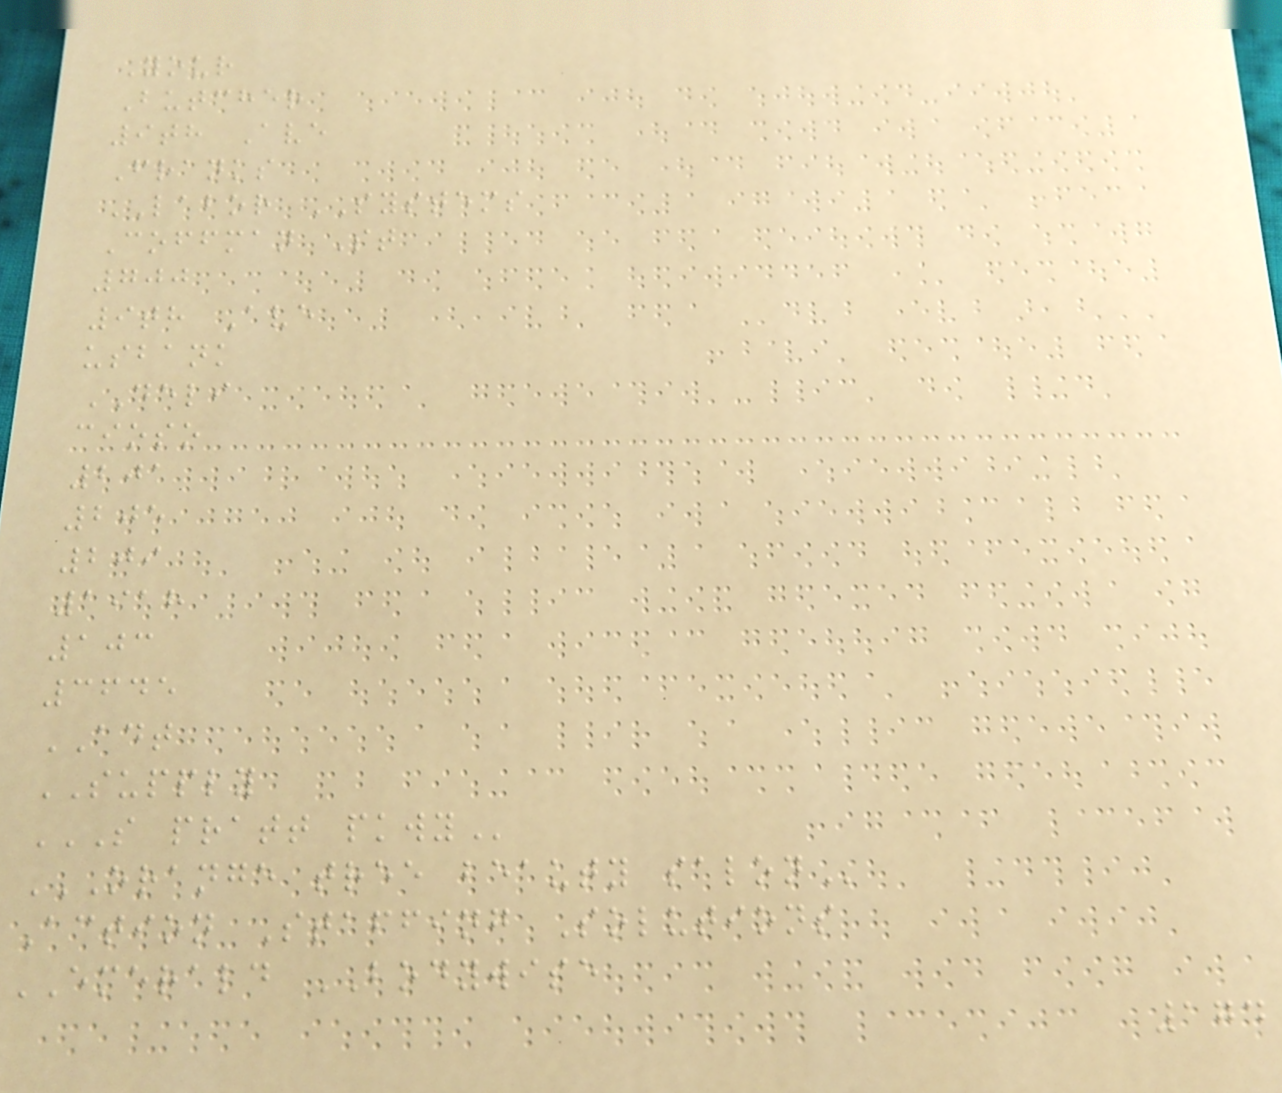Your
Butcher
9th Ave
Franks
LABOR SYSTEMS
Coffman St
700
9th Ave
usbank
DELI
cioso
201
205
209
1918
103
3645
ADT
SUPPLY
S PRATT PKWY
ORANGE TREE BEAUTY SALON
Action Staffing Solutions
EMERALD BODYWISE
174
